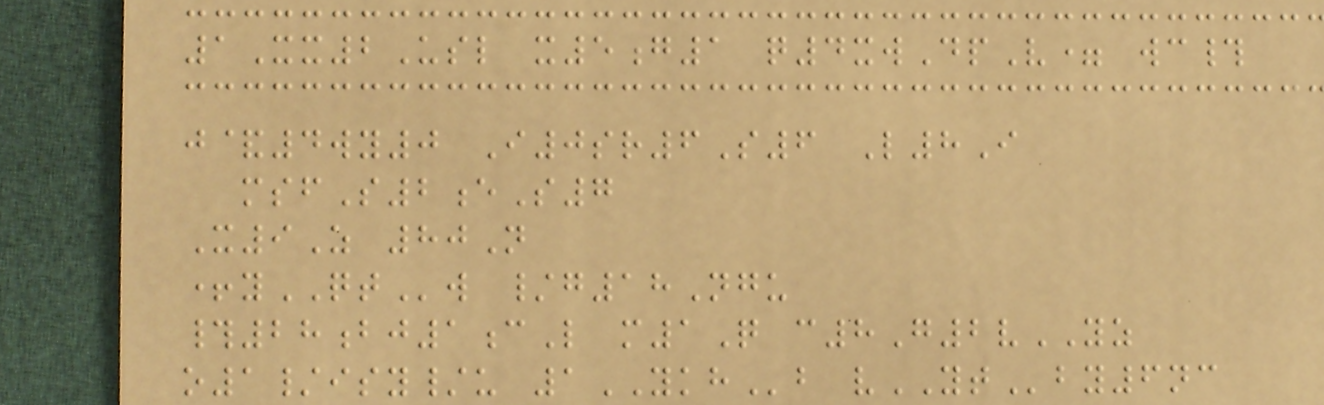1Xx2Usl x5g1 q4xwDpV= wc#
j&4wy0 I0sr6S6 L8I
msfS2eS7
X9Z 80N
+yQTw /g18Ngu
#28bj1cL m1Q c8G2vYZ
o1/isy/u 1YKHb vYTby6nc
